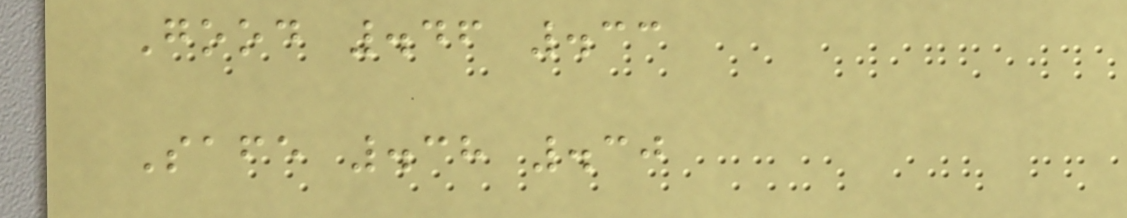Good .46 .33
Safe .38 .30
